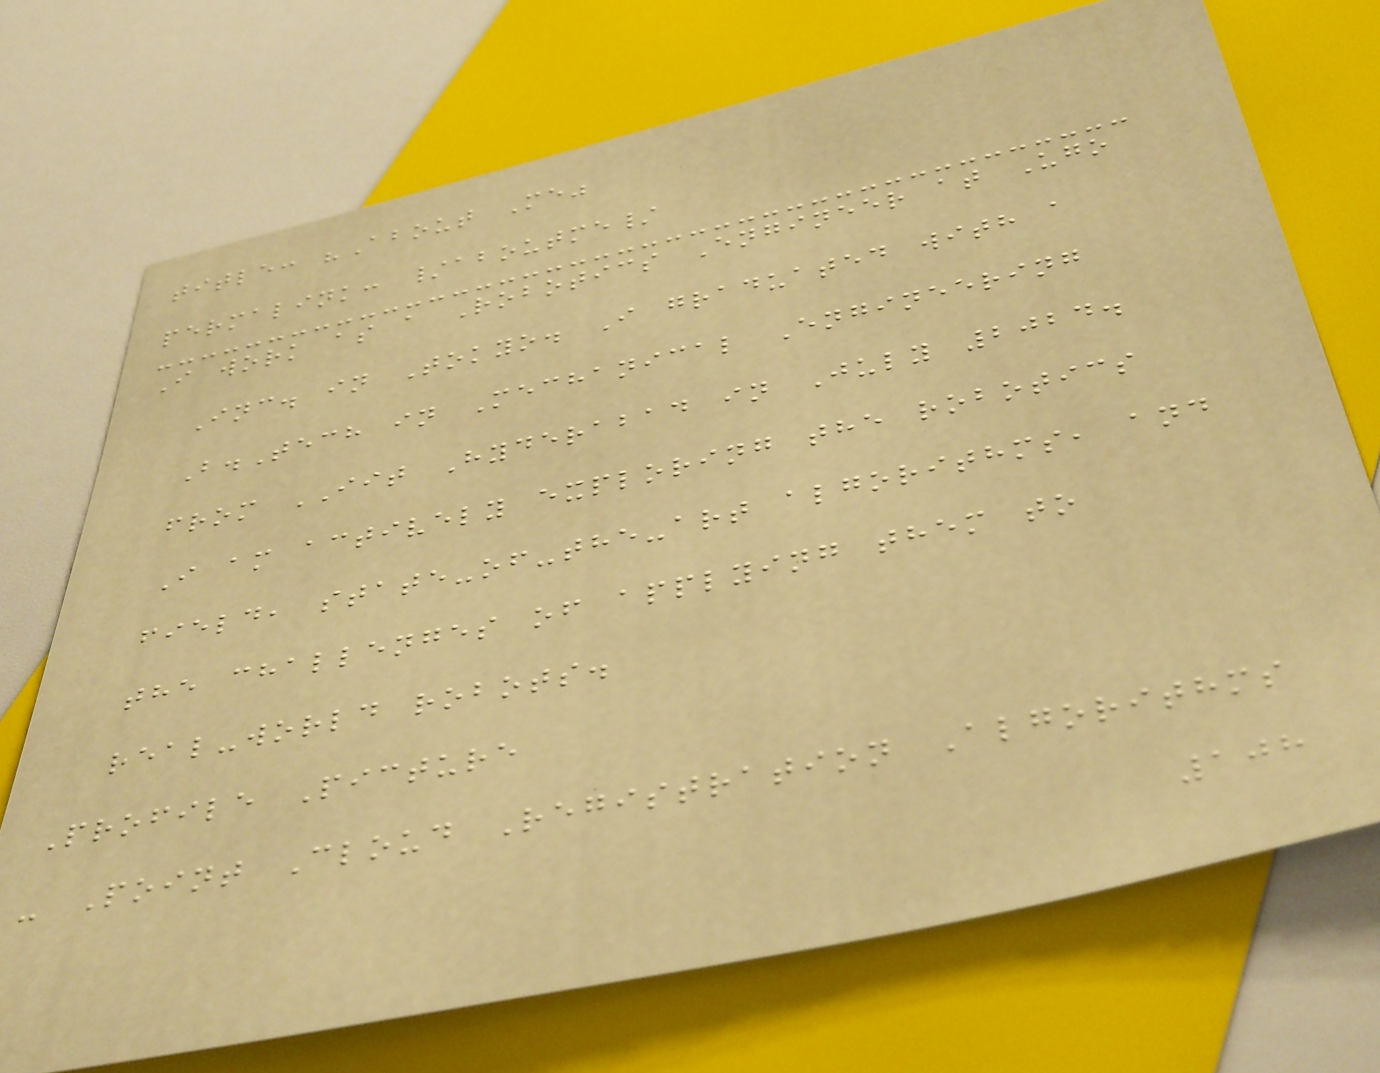title: "About Me"
permalink: /aboutme/
I work as a Robotics Engineer at Ugo
Inc. in Tokyo. I graduated with a
B.Tech in Mechanical Engineering
from IIT Hyderabad in July 2024.
I am actively exploring the robotics
field, state-of-the-art algorithms, and
the challenges of applying them to
real-world robots.
Profile Picture
- Point Cloud Registration Algorithms
108
